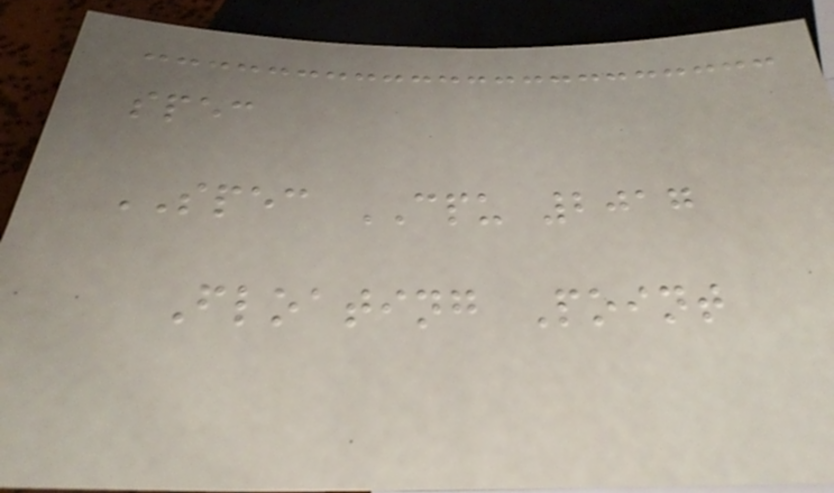spec
SPEC CPU 2017
Floating Point
